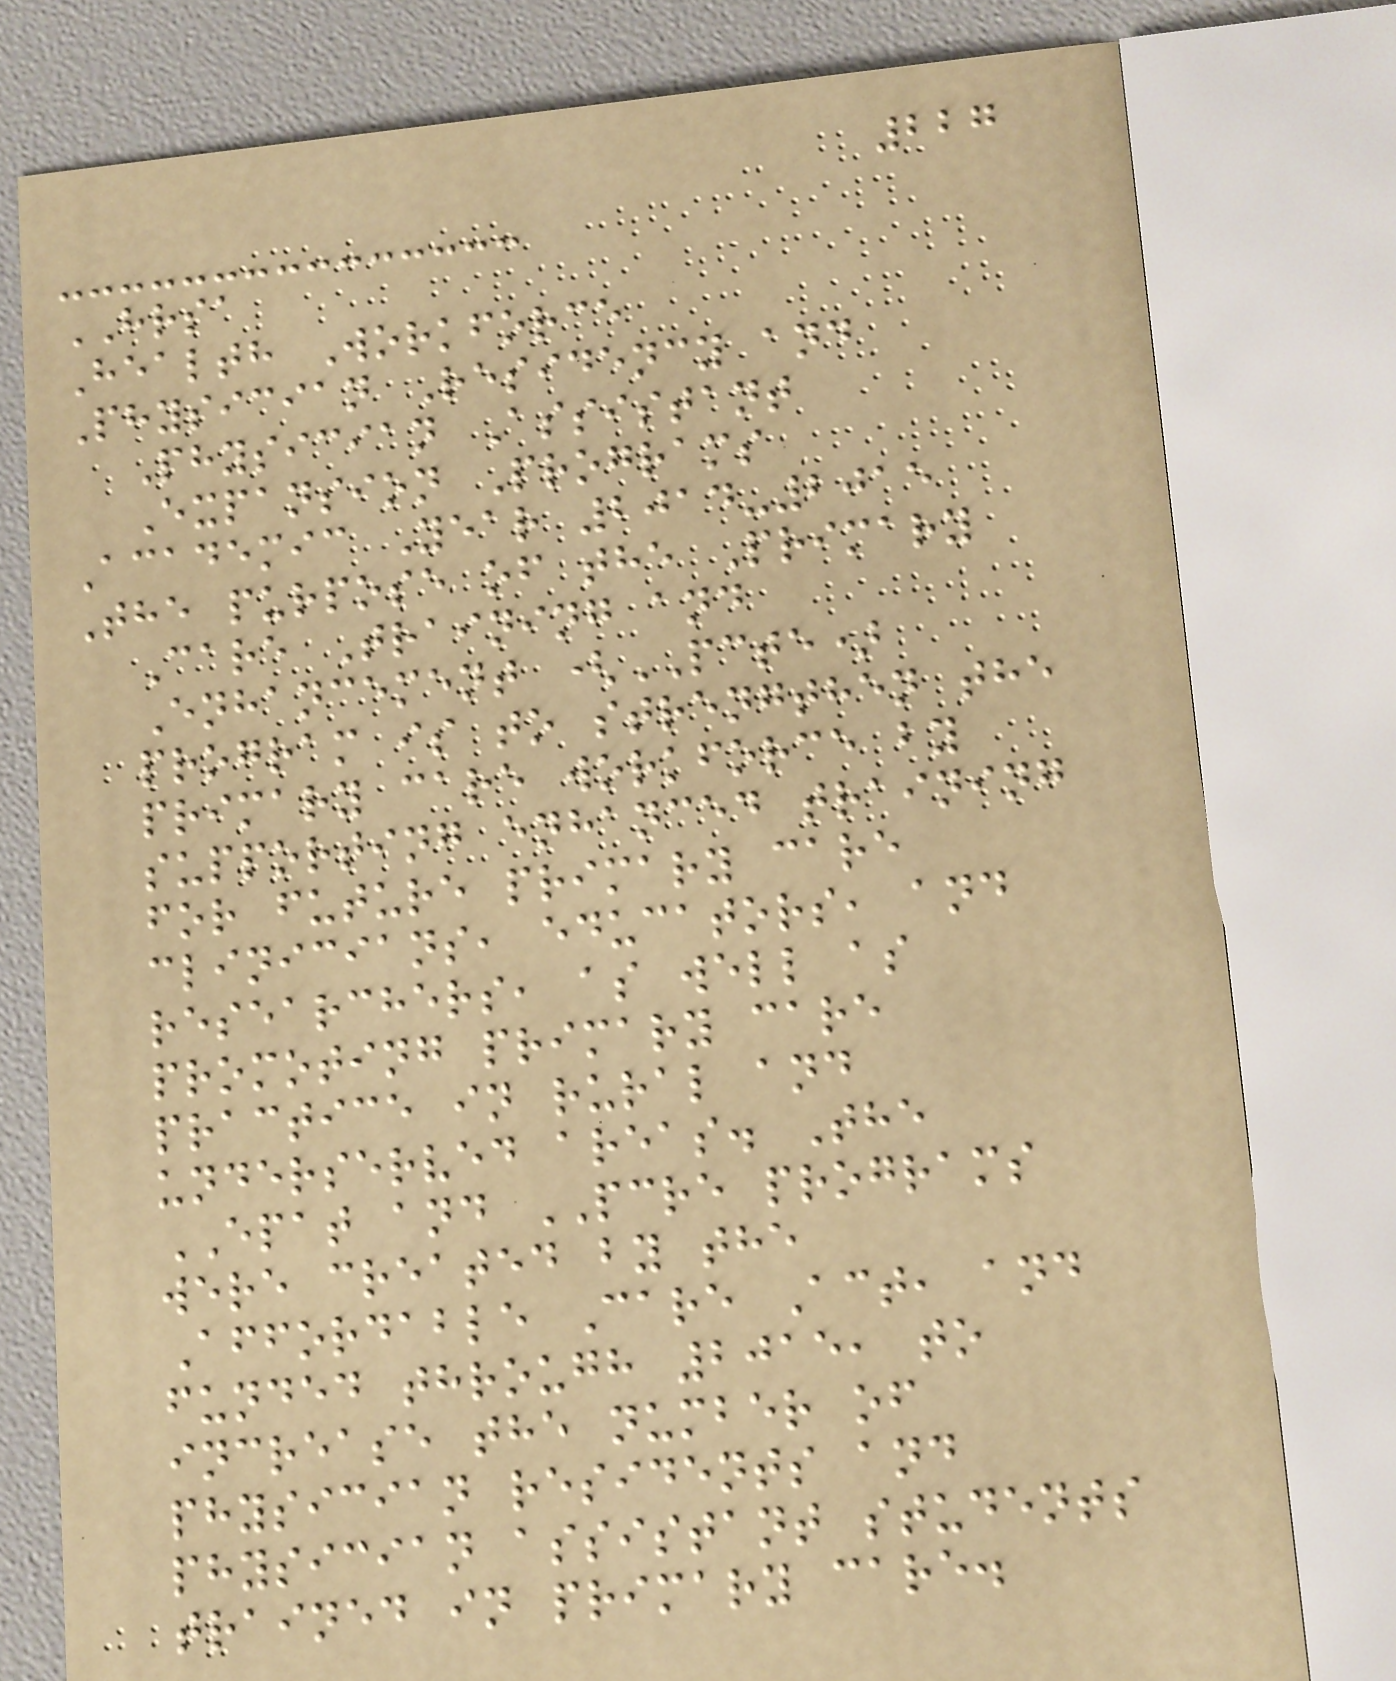227
HRSA
Health Workforce
Physician Residency and
Physician Assistant
Expansion Programs
Academic Year 2014-2015
The purpose of the Primary
Care Training and
Enhancement (PCTE)
program is to strengthen the
primary care workforce by
supporting enhanced training
for future primary care
clinicians, educators, and
researchers, as well as
promoting primary care
practice in rural and
underserved areas. The
EPAT and PCRE programs
were created by the
Affordable Care Act, and
funded through 2015, to
increase the number of
physician residents and
physician assistant students
trained in primary care.
